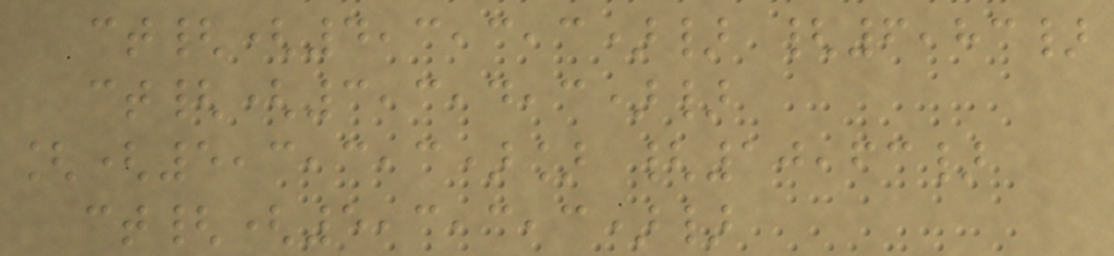ct{(4,3,3,3)} {6,83}
ct{(3,3,4,3)}
[(5,3,3,3)] {10,63}
ct{(5,3,3,3)}
